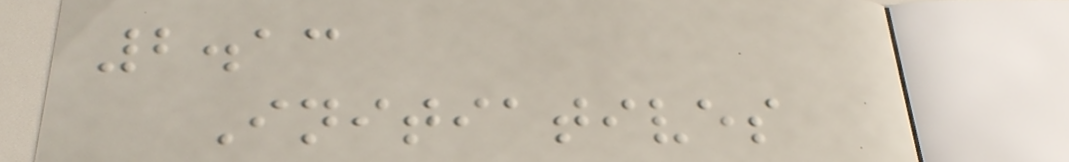2.13
Initiatives
